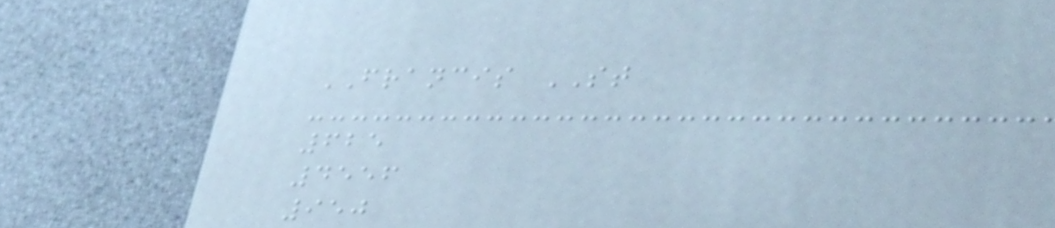FRANCIS ST
625
4556
950
